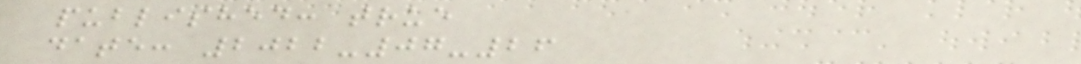published: true
date: 2022-07-26
